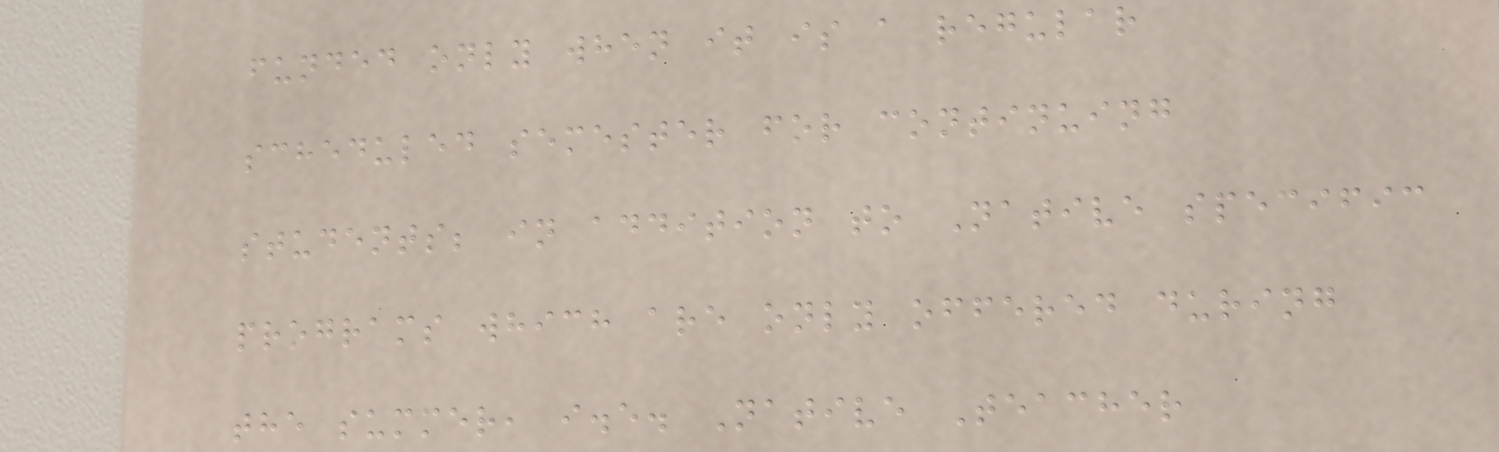funded only when it is a regular
scheduled semester for continuing
students; in addition to Native specific
programs which are only offered during
the summer, i.e. Native Teacher
